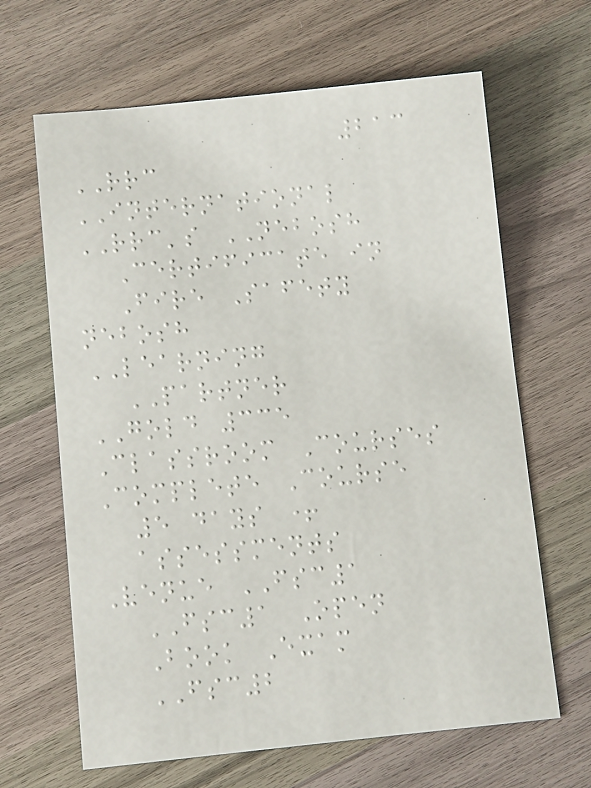213
RRC
INTERNATIONAL
RRC's NEBOSH
Certificate in
Fire Safety
nebosh
LEARNING
PARTNER
GOLD 335
Classroom Courses
Complete Course
5 days +
assessments
Venue FSC1
FSC1 Open
Book Exam
FSC2
